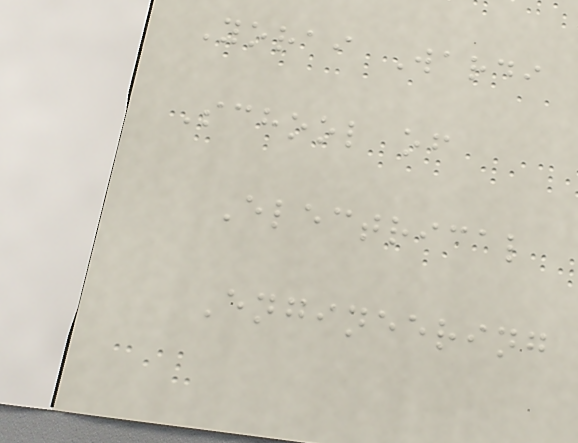Yorai Wardi
School of
Electrical
Engineering
